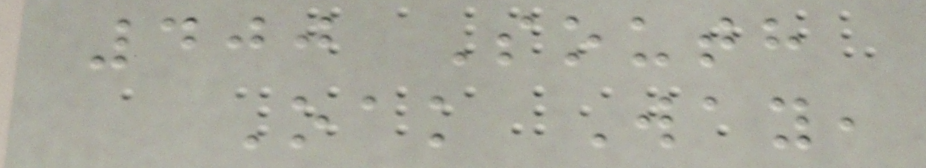400 South
Oak Way,
